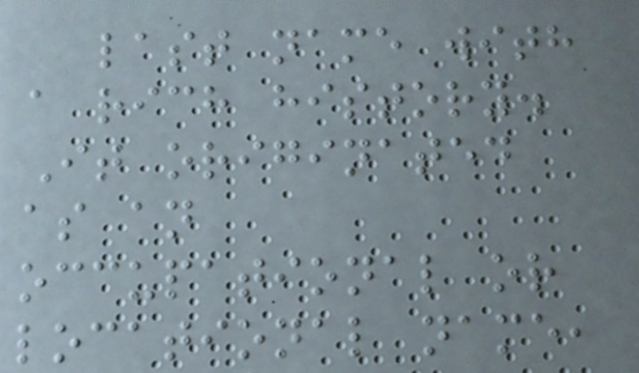last name with
a rich history.
It originated
as an
occupational or
locational name,
